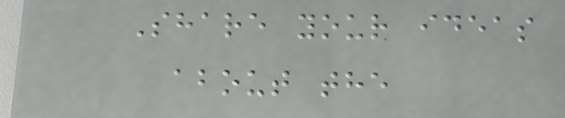Share your ideas
about the
